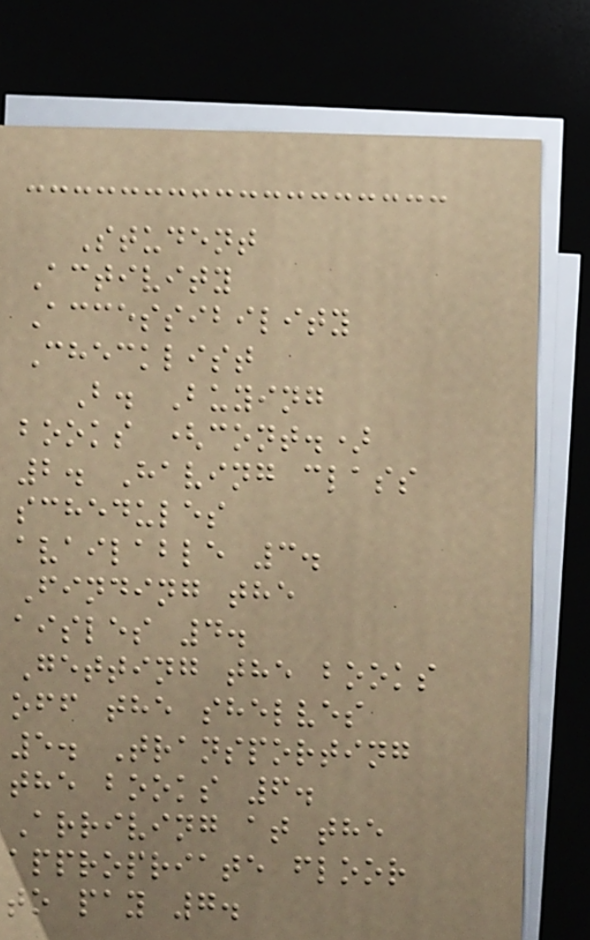Student
Activity
Accessibility
Checklist
B. Buying
books (cont.)
2. Having class
schedules
available 3.
Finding the
aisles 4.
Getting the books
off the shelves
5. Transporting
the books 6.
Arriving at the
appropriate floor
to pay 7.
